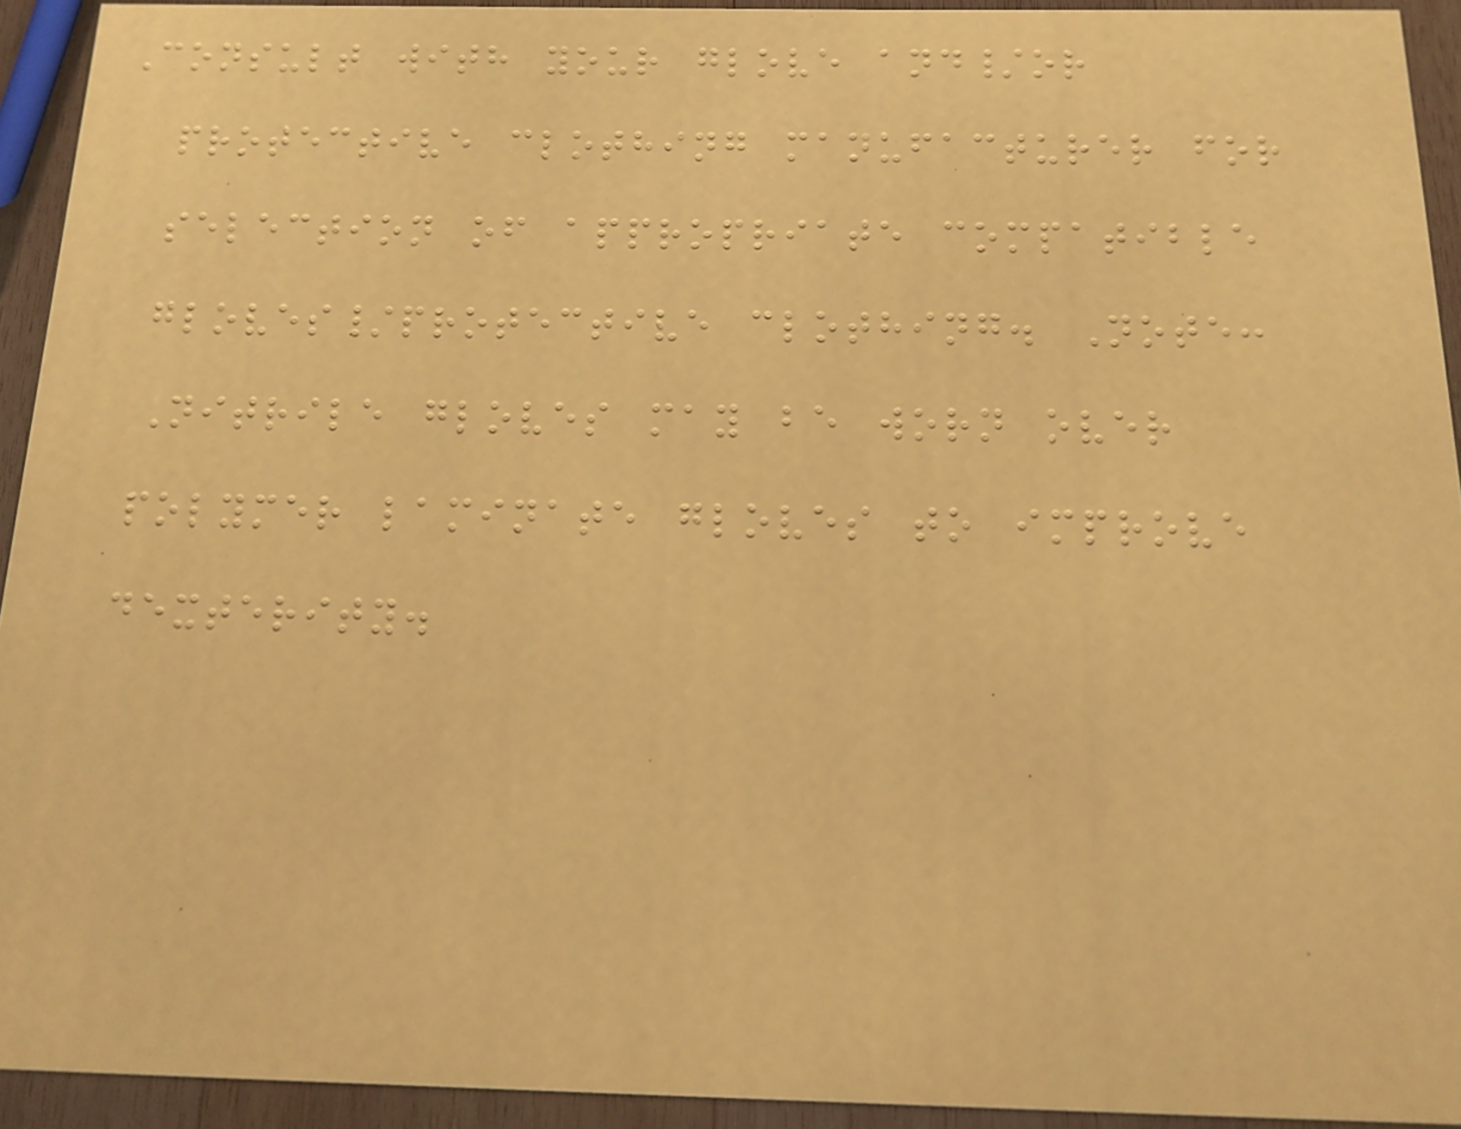Consult with your glove and/or
protective clothing manufacturer for
selection of appropriate compatible
gloves/protective clothing. Note:
Nitrile gloves may be worn over
polymer laminate gloves to improve
dexterity.
